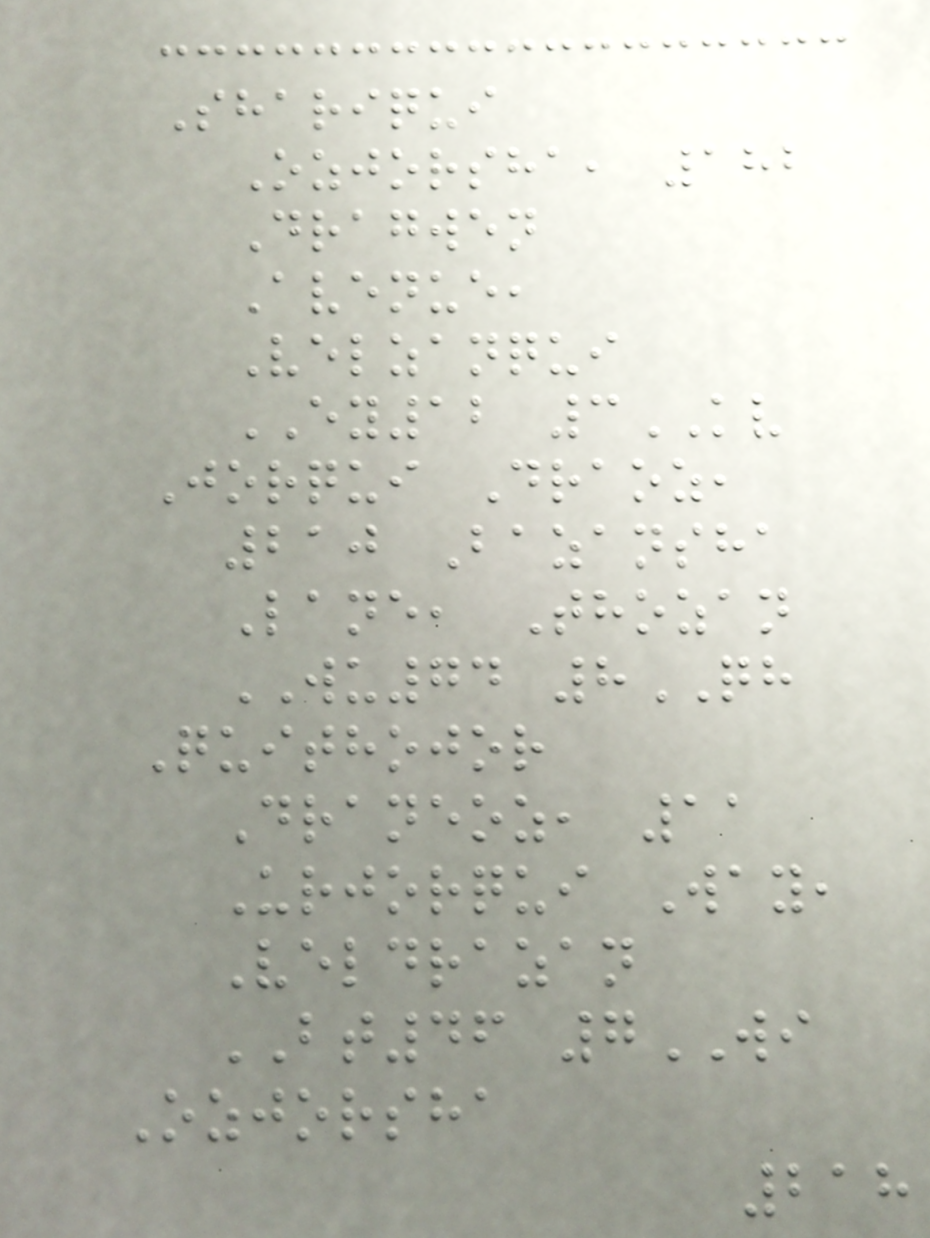Shariqui
Ozjorsha, 182
Dragwen
Avenue,
Velzanqui
EY12 3KV
Jorqui Draoz,
210 Bazansha
Lane, Thozan
WU74 8QH
Quithojor
Draneoz, 11
Urjorqui Way,
Veldrazan
BT46 7WI
Ozjorsha
218
